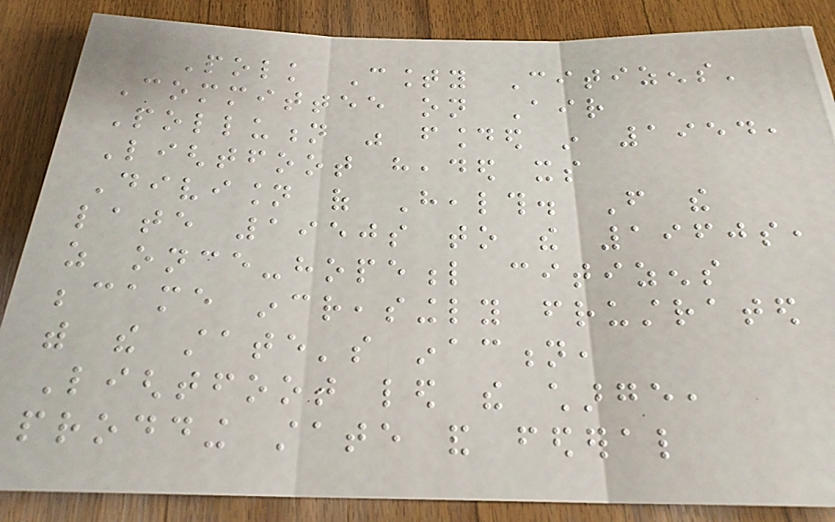Polk County Citizens'
Committee on Air
Pollution was founded in 1954,
Lightfoot headed its
Division of Health. From the
late 1950s to the 1960s,
as once-hopeful citizens
became increasingly frustrated
with the state's inaction,
Lightfoot led the charge,
prodding state and federal
